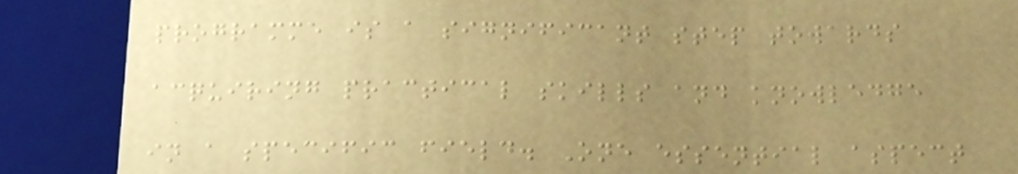programme is a significant step towards
acquiring practical skills and knowledge
in a specific field. One essential aspect
